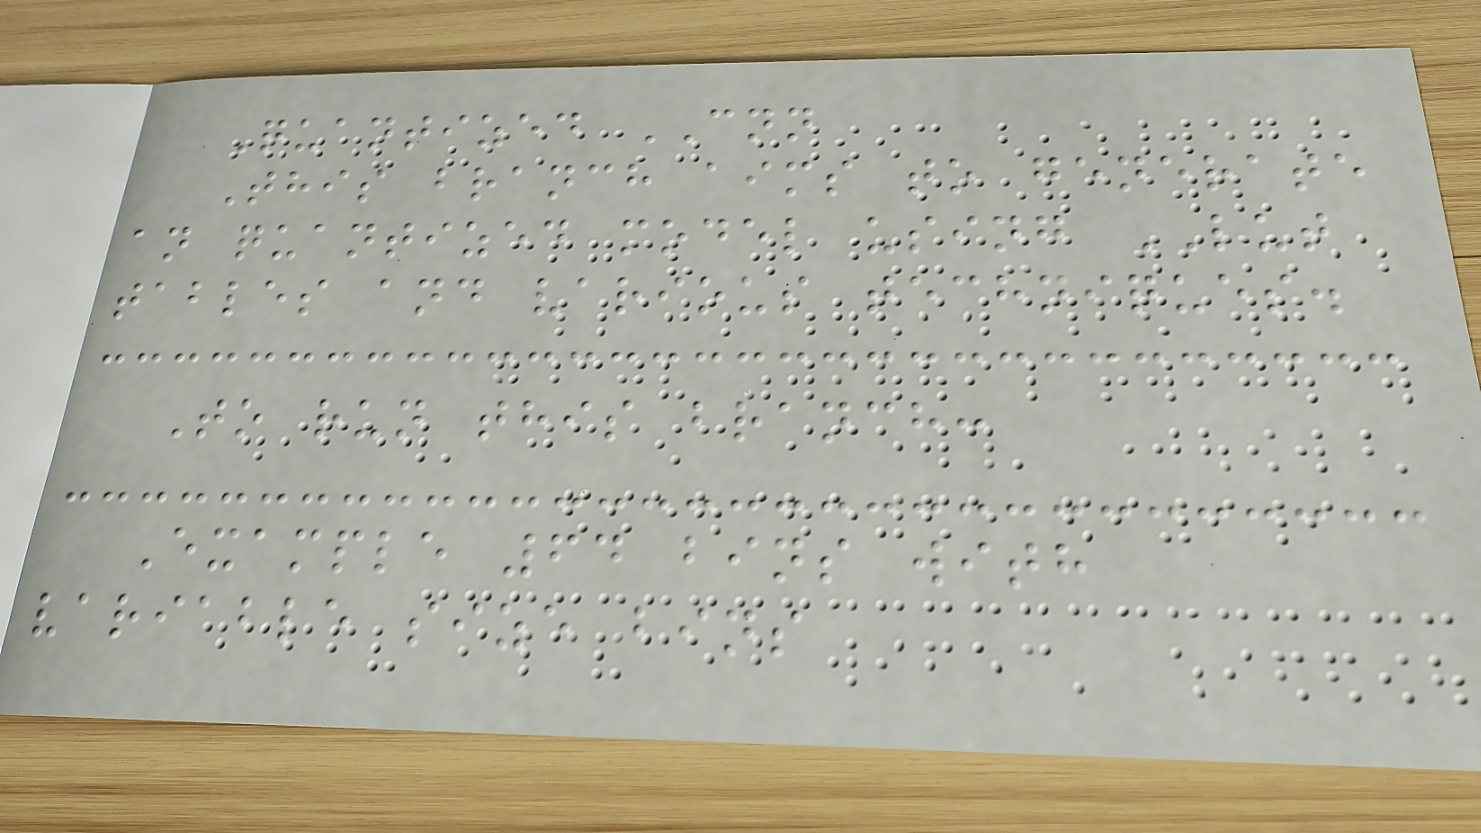Quantized CNN
This branch aims to generate
an quantized model using LUT
tables and various techniques.
To run this branch:
Example 64 bins with
variable size bins
